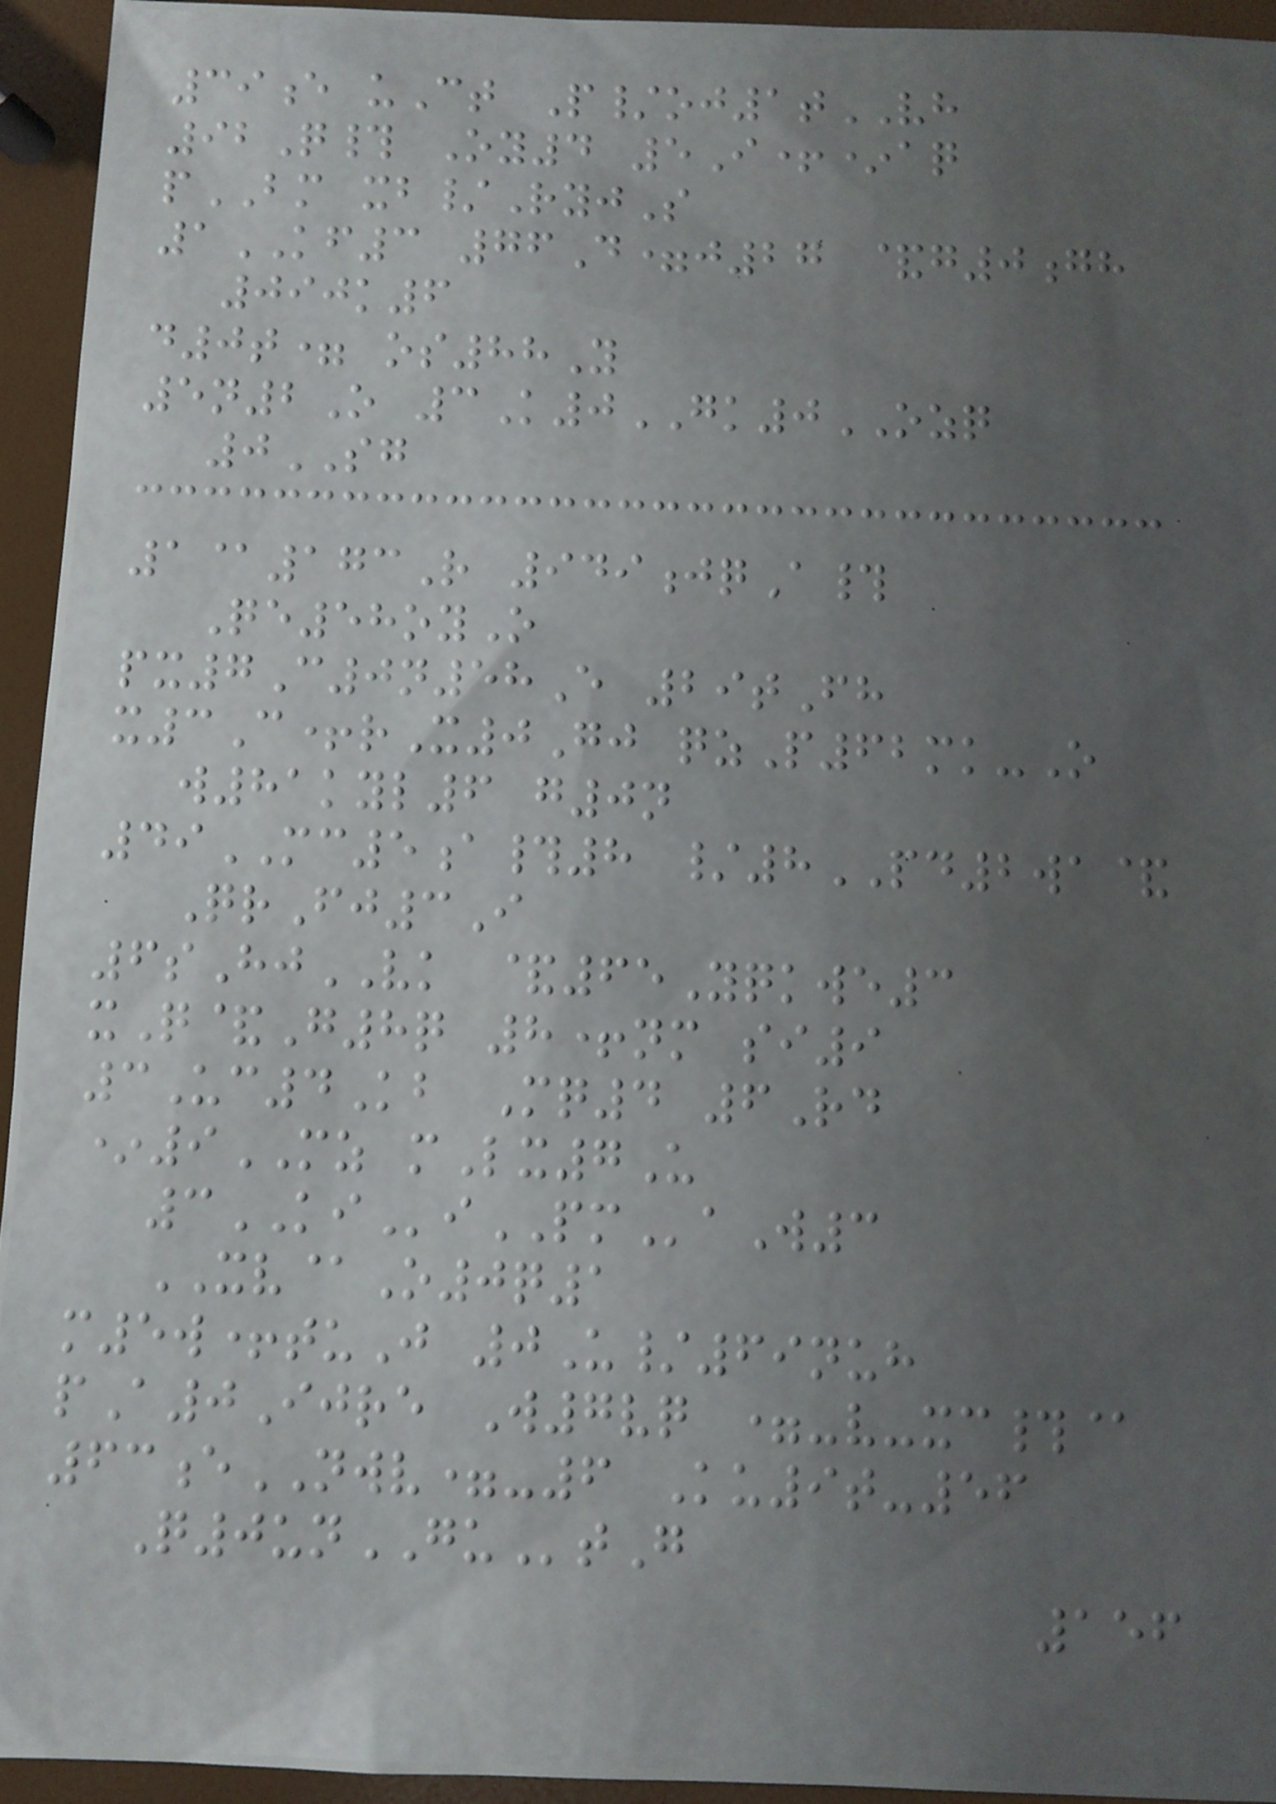39e uCt P/oj1tVH
92Q# Oy4 5I+*aq
pBM xb/RyjS
1KF3 76D=j27 &g0gh
090k6
d0t= os88Y
5n2O 3K0GK0OZQ
0SG
1@173R 949jqA#
Qe58oyO
px7C0n58E 29tFh
x3C+rX0Gj qzP62mk-O
w81kyl6 g0n
49MC5a#8 /8PD2wa&
QrFj3I
6sHjVK &65Yqkwe3
xQ&G8q 8+nm si9
3Uc4Kb Mq4 6Rd
*9MZ mLx7U
3KIiPMaW3
XV@O0q1
m5w+tuJ 0U/69nuh
pA0Ijre W7vq =-v-xc#@
63eNWV=-6 Ku9t-56
Q0unGUtG
156
